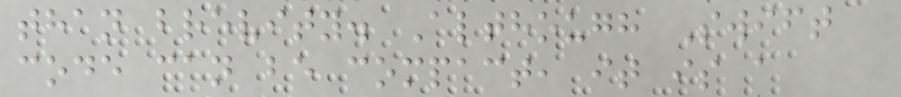than brevity. Although Swift
code can be compact, it is a
